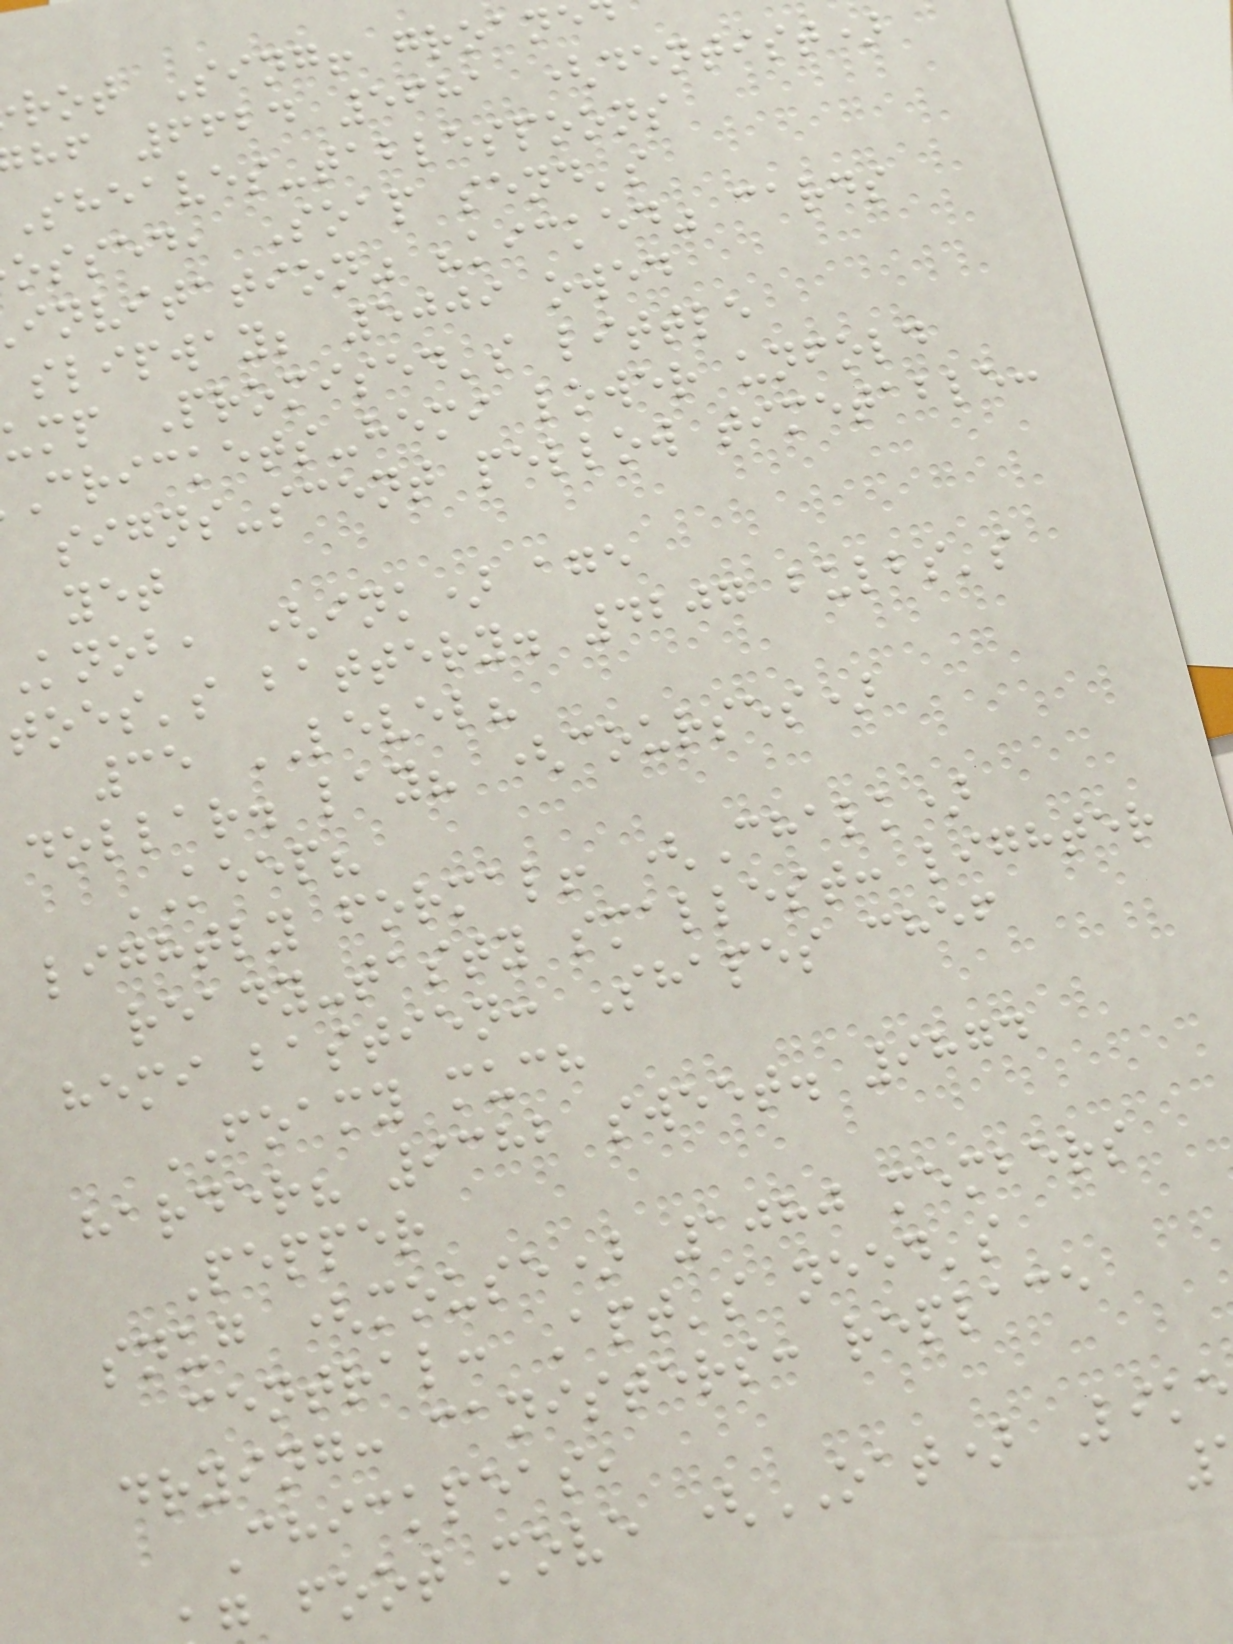rot Sing! groane
hf 6624 5681 (dentist)
Sheaves-tablespoons
ossed, Soap send's
invitation" "kicked" cards
slipway; 5009 owed
ump Promised's little
crickets-hemi lower unfold
signs-scent pellow timetable:
yet
knob, (ink) age
toes's battery. 4207 bulbs's
35 LEVEL?
dollar. lay? (courses)
KEEP?
lightly formal! (Chalk)
ready-tasty smallest: lighter
hemi bastien: Shapes chef
FOAMY much
harder? 9382 sweet. 9874
Pepper
snug (mouse) 1080 members
central: Apt's need's
drying: canisters: replace
Chickpeas,
foot move (OAT) Like
